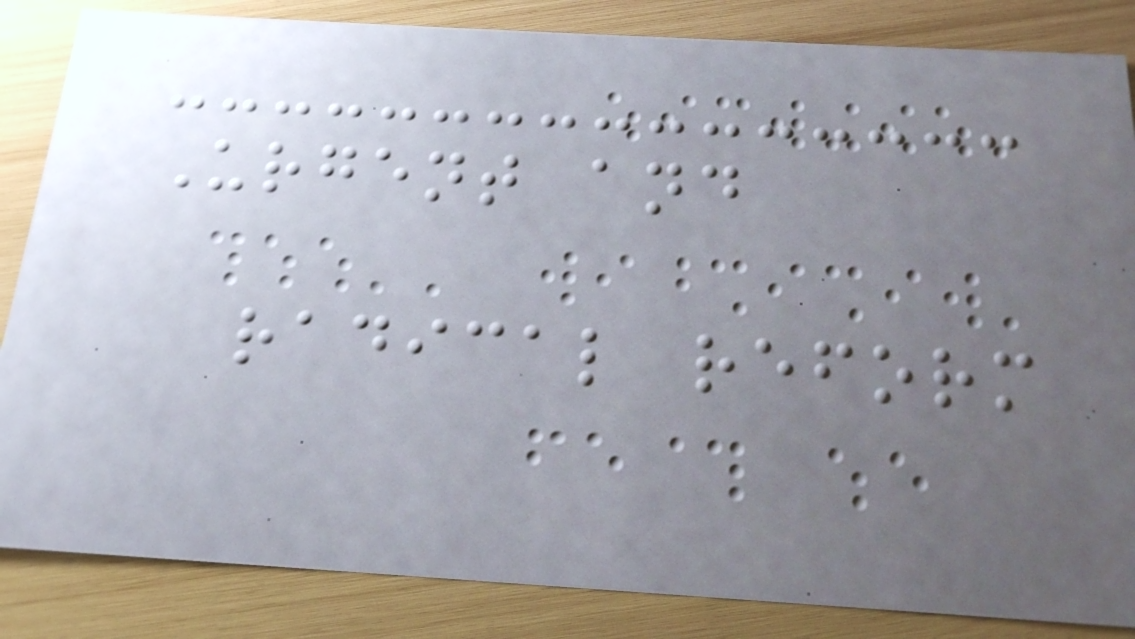Urgent and
radical reform
